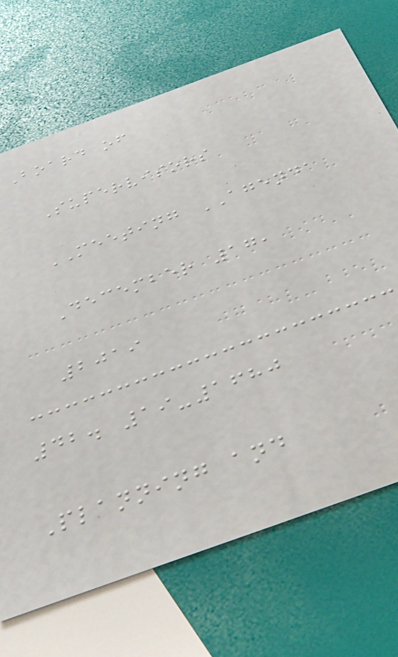Board of
Supervisors
MEETING AGENDA
December 17,
2019
42. 19-1680
Planning and
